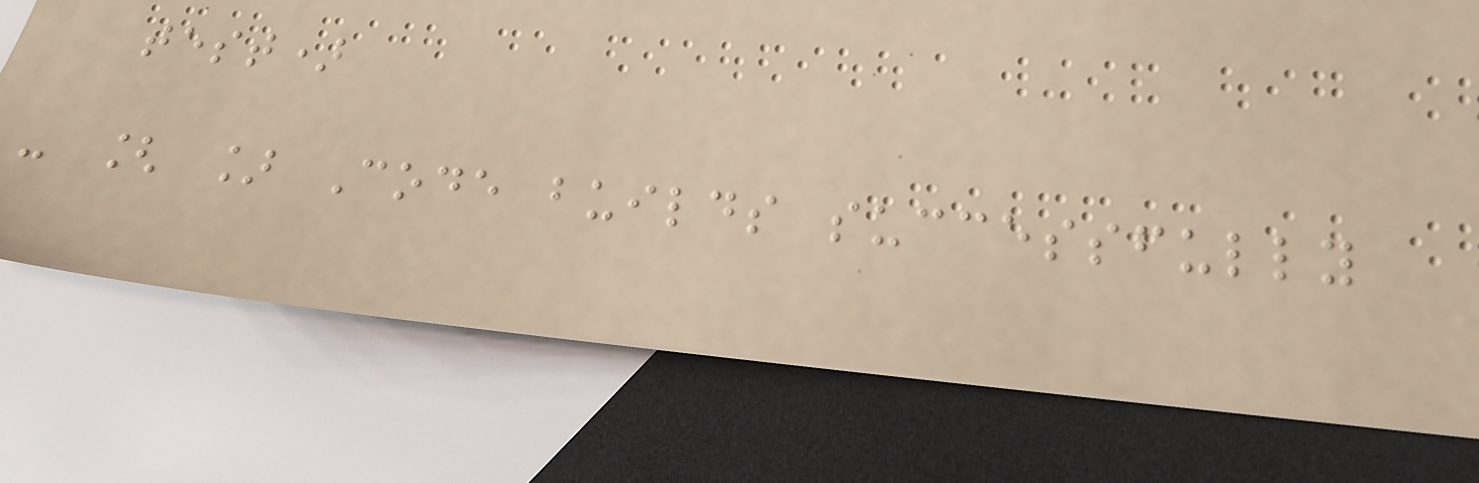test)
- [ ] Code builds successfully
